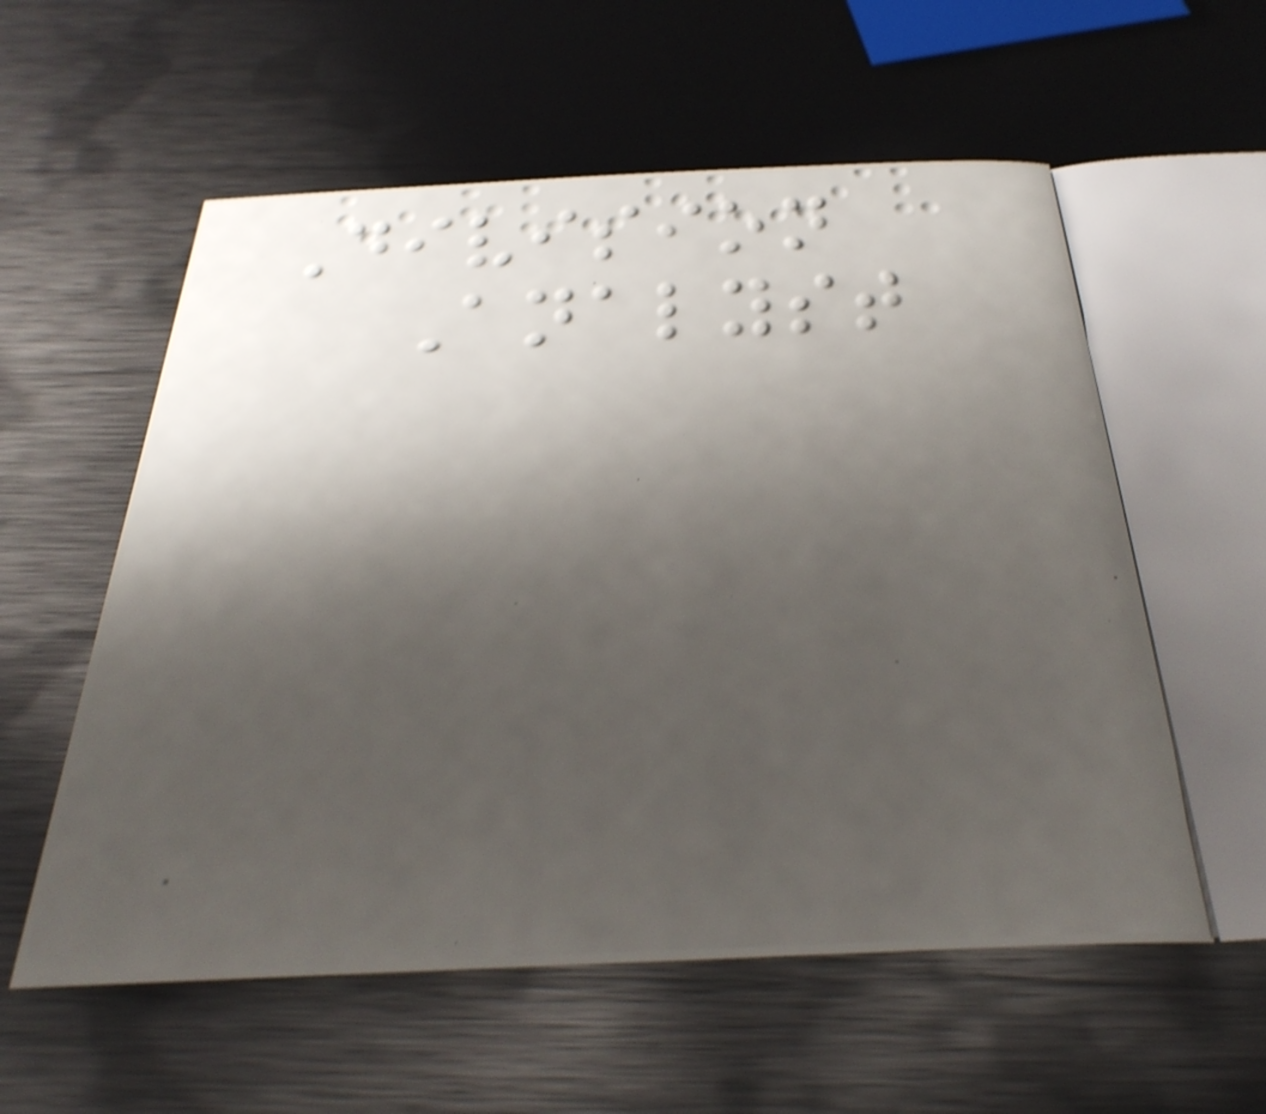Division
Analyst
